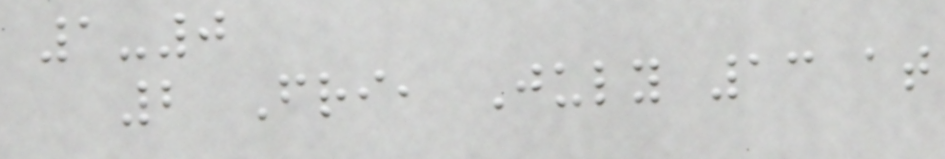1-0
2 Fri, July 13 at
